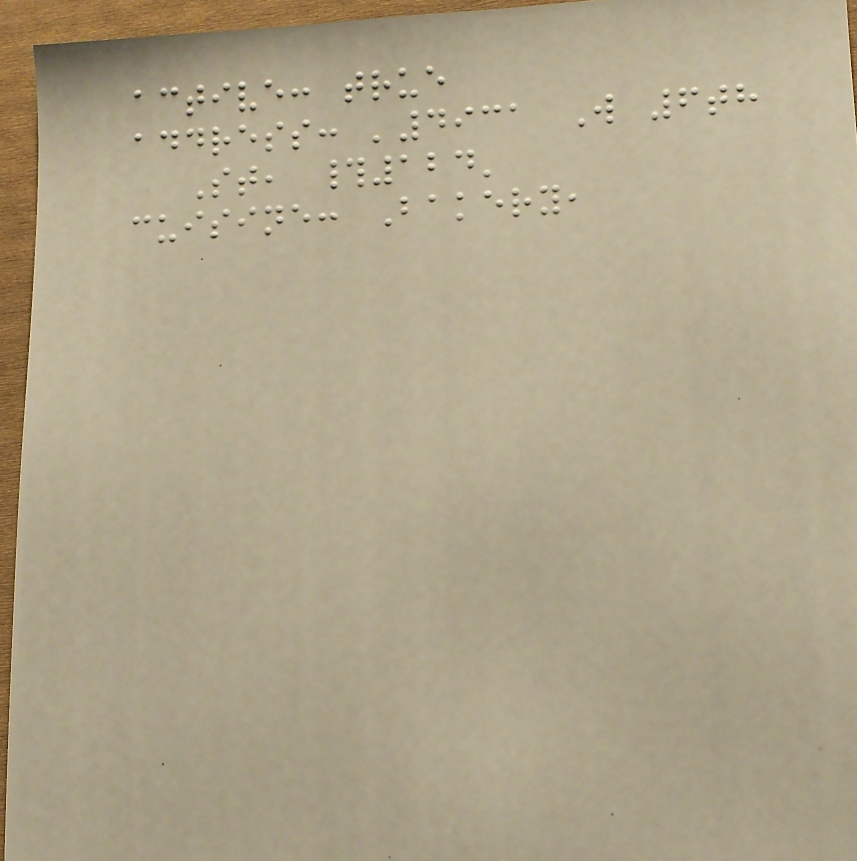active: true
address: '4931 W 6th
St, #124'
cuisine: Bakery,
